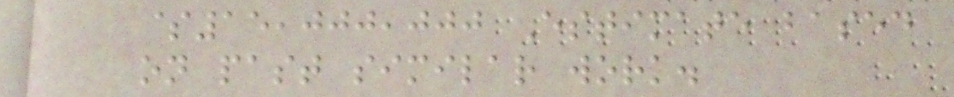$15,000,000 Estimate based
on past similar work.
